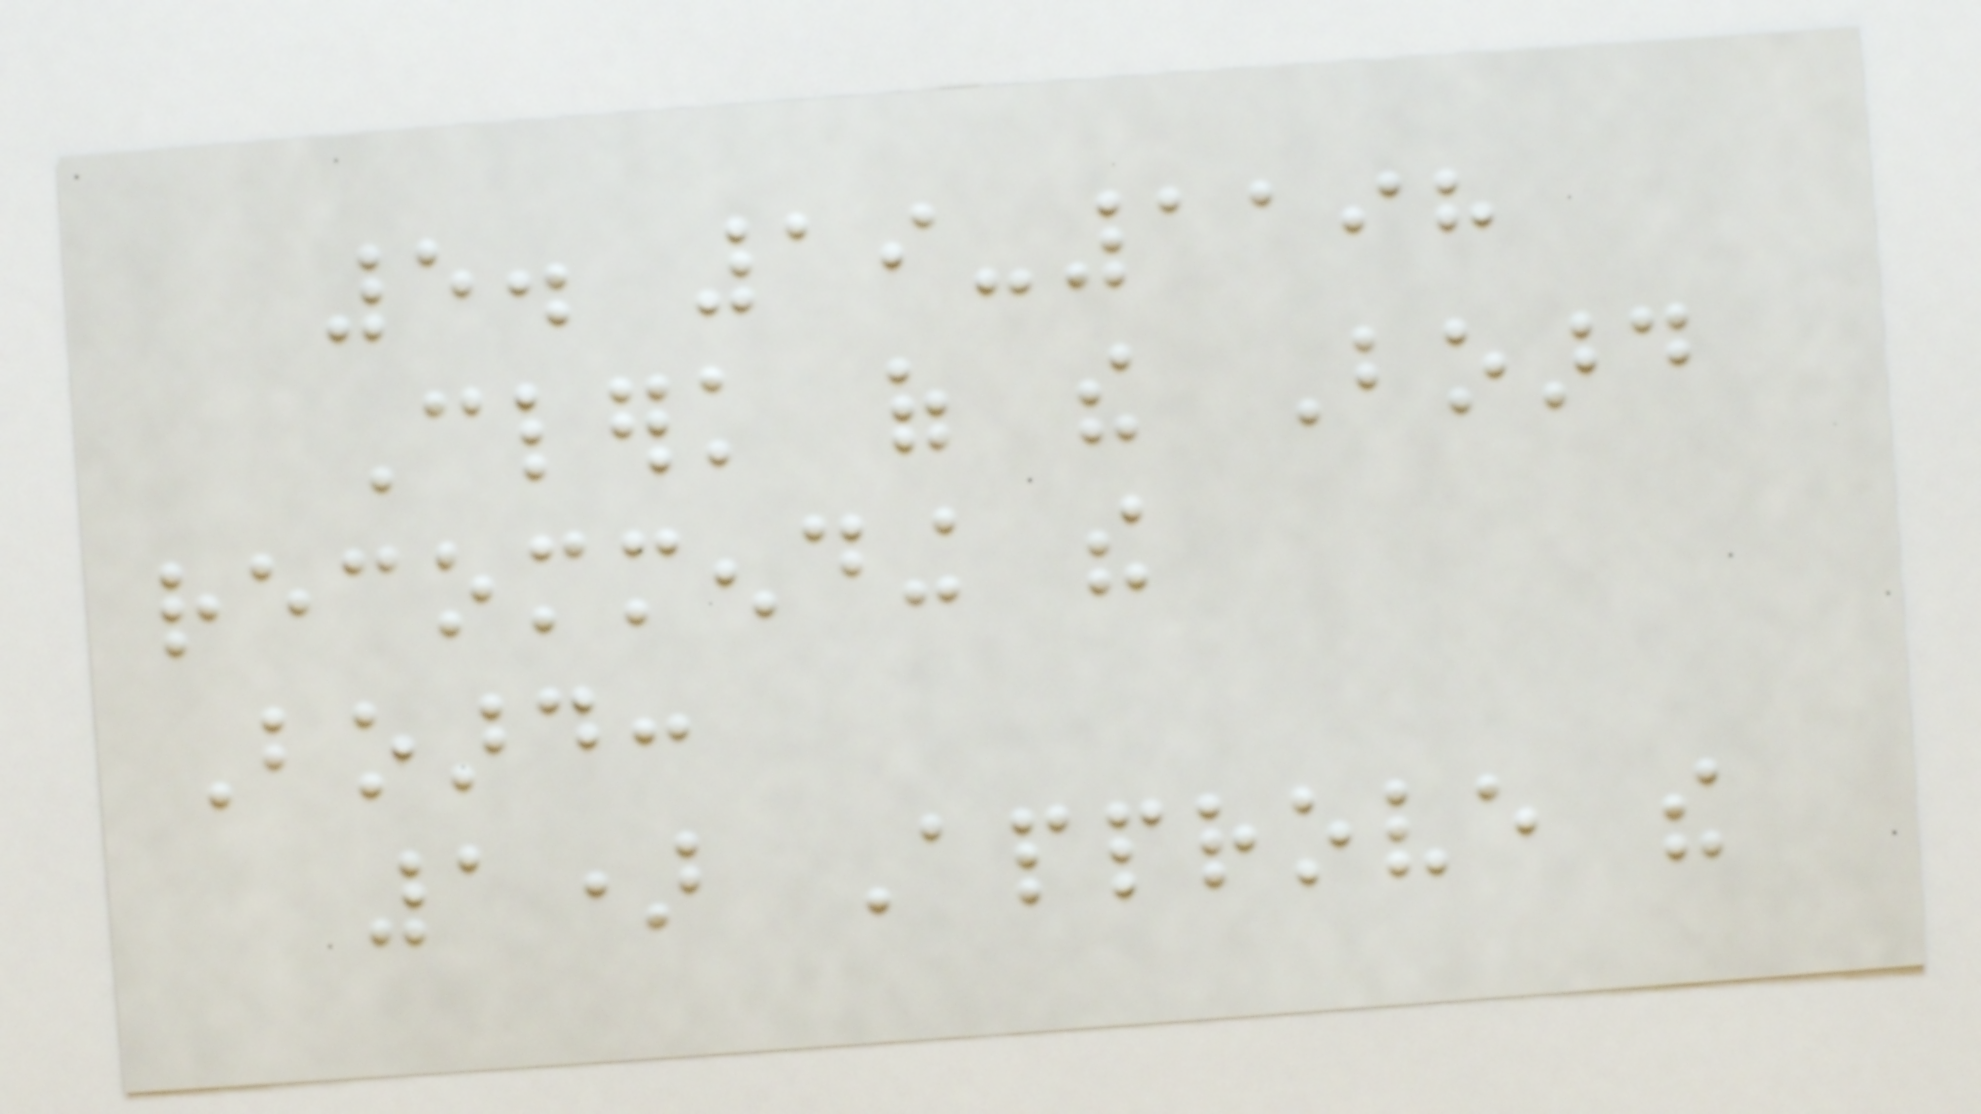5. 19-1198
Clerk of the Board
recommending the
Board:
1) Approve the
